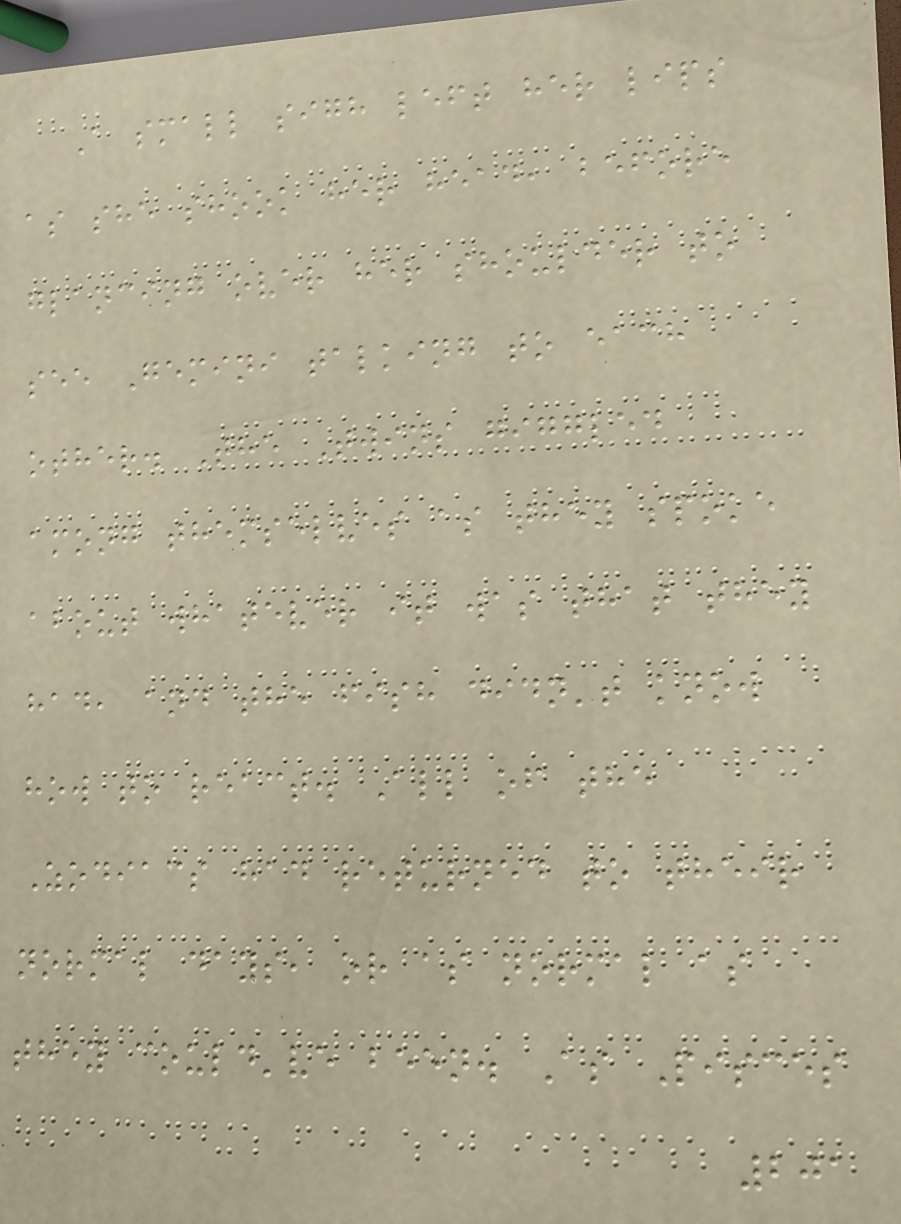A small sigh left her lips
as she shook her head, before
glancing over her shoulder to
see Gemini talking to each
other. The Twins giggled
among themselves as they spoke
about whatever it was that they
had, and the fish didn't know
how to react. All of the
Zodiacs had returned to their
normal days, or as normal as
they could've been. As Pisces
201
